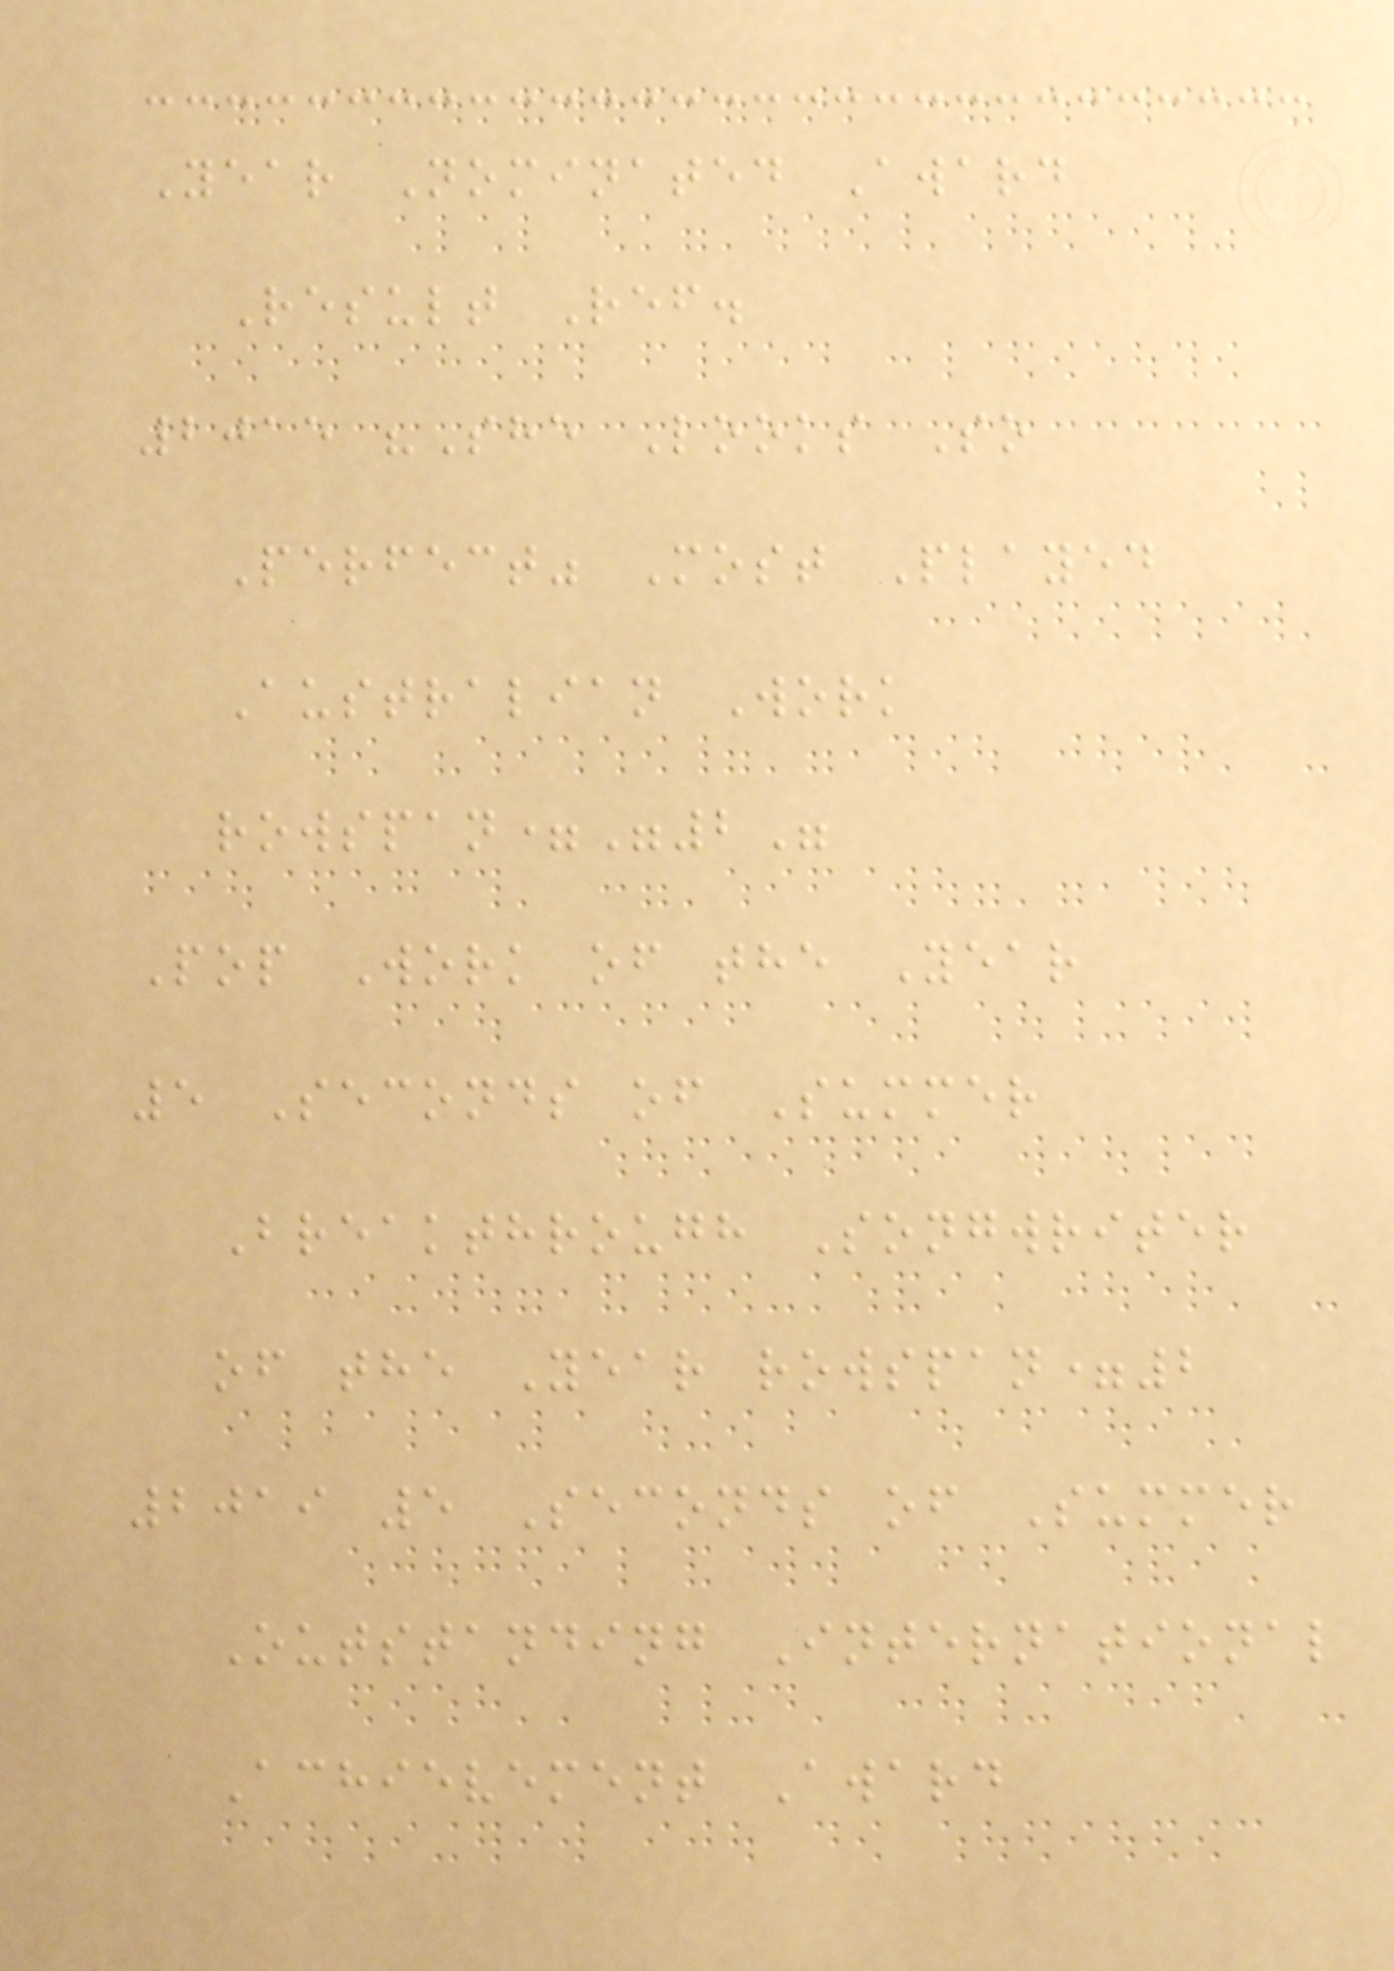Year Nominated Award
Result Ref.
2015 "She Looks So
Perfect" Most Played
Australian Work
rowspan="2"
Pop Work of the Year
5 Seconds of Summer
Breakthrough Songwriter
of the Year rowspan=2
2019 5 Seconds of Summer
Outstanding International
Achievement Award
